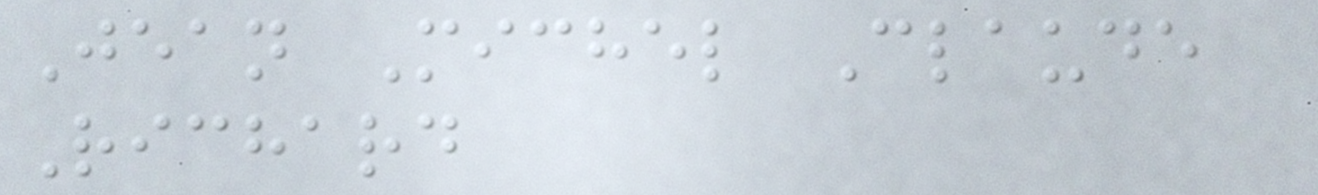Jean Michel Claude
Richard
